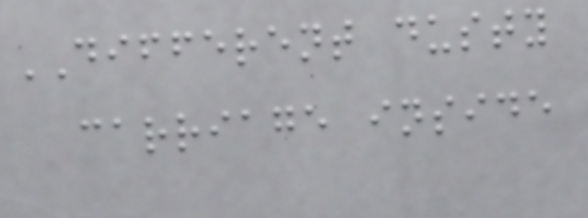DIFFERENT dusty
carriage inside
